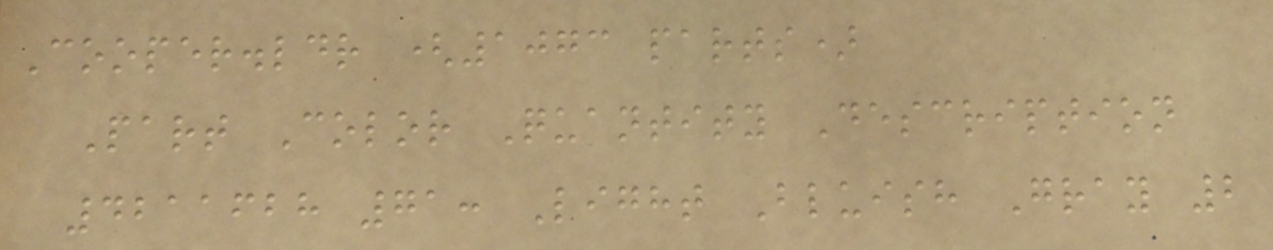Cooper.ldr (1073 parts)
Part Color Quantity Description
4211628 71: Light Bluish Gray 2
